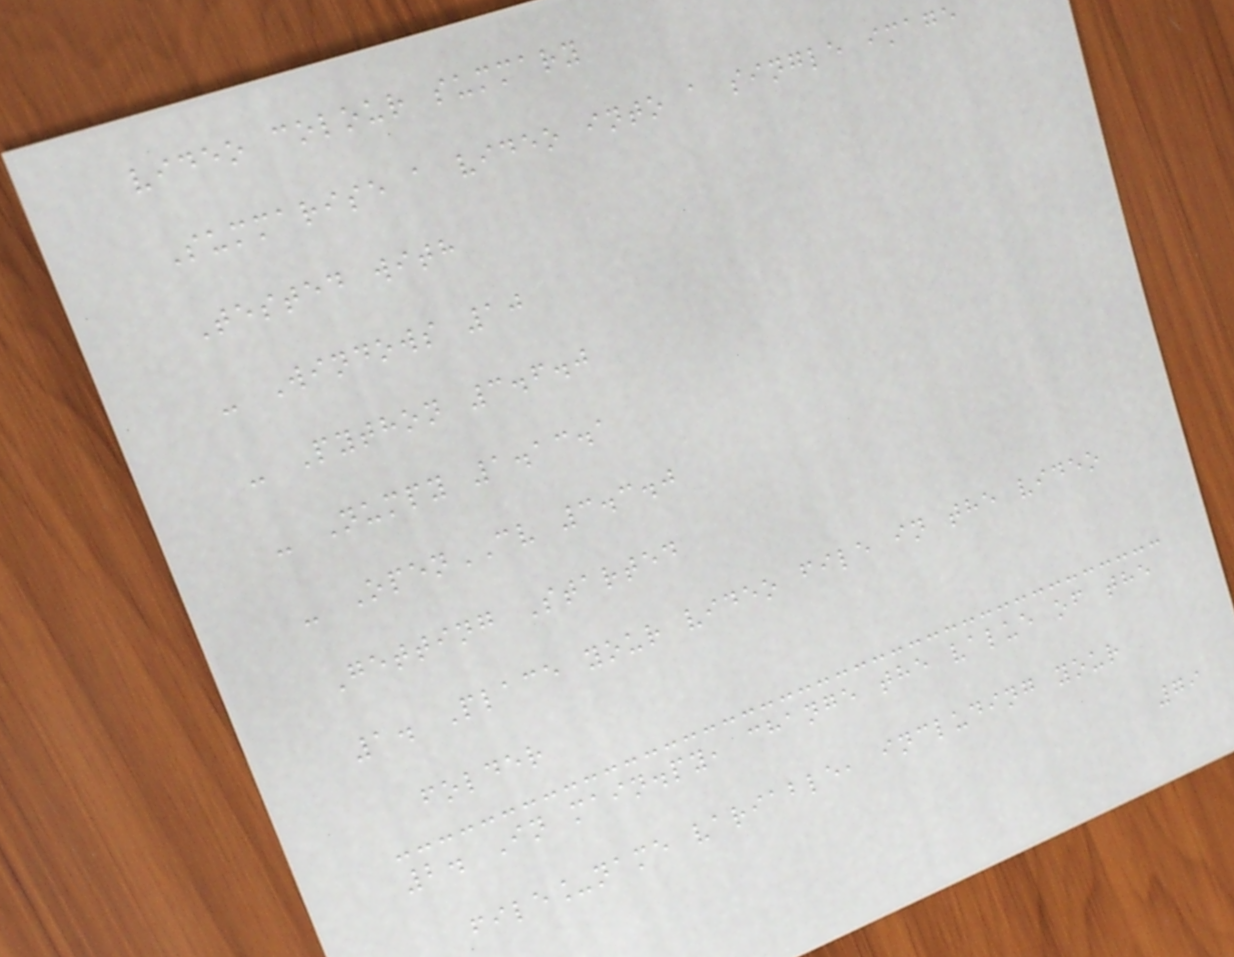video colour summary
Summarise a video into a single image
Tested with
- Windows 10
- Python 3.6.0
- Numpy 1.13.1
- OpenCV 3.3.0
Getting Started
1. Place your video file in the video
folder
2. In main.py, change the value of the
file_name variable, including your
79
